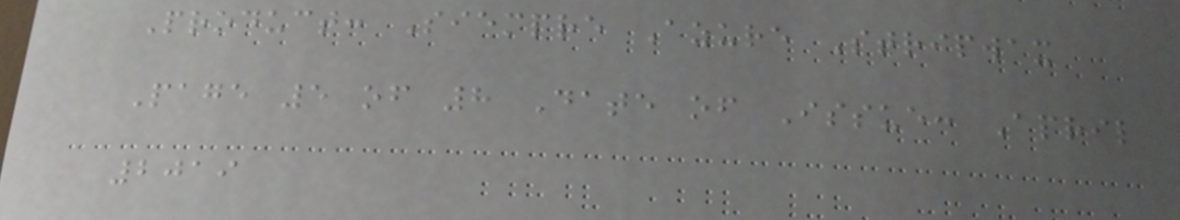Product: Siempre Azure Stripwax
Page 5 of 8 Date of Issue: April
2019
